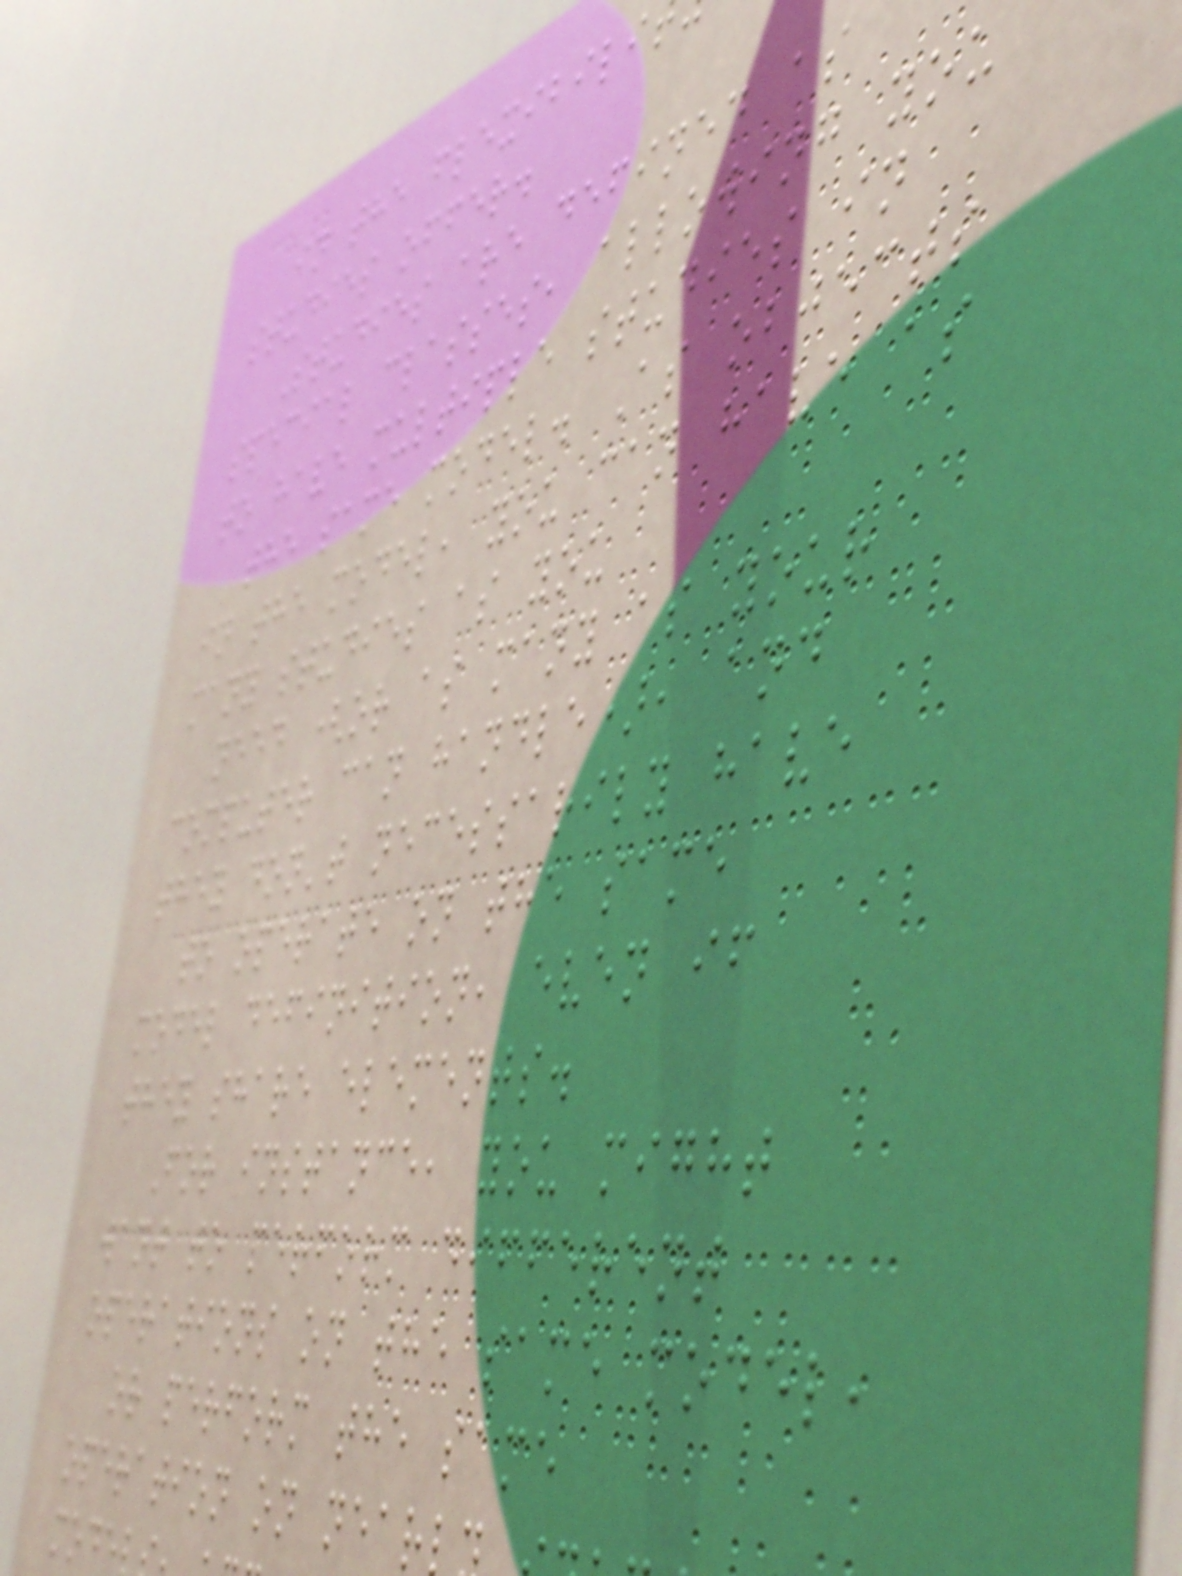in the flexibili
studies offer.
Studies are defined as
special classes, allowing you
to have multiple studies in
the same model. As objects
in the model, you can have as
many studies as you
need (or as many as your
computer can handle), and
they don't necessarily have
to operate on the same
model definition, even if
they share elements.
For instance, you might
want to perform different
operations on the same model,
or perform the same
operation on near
